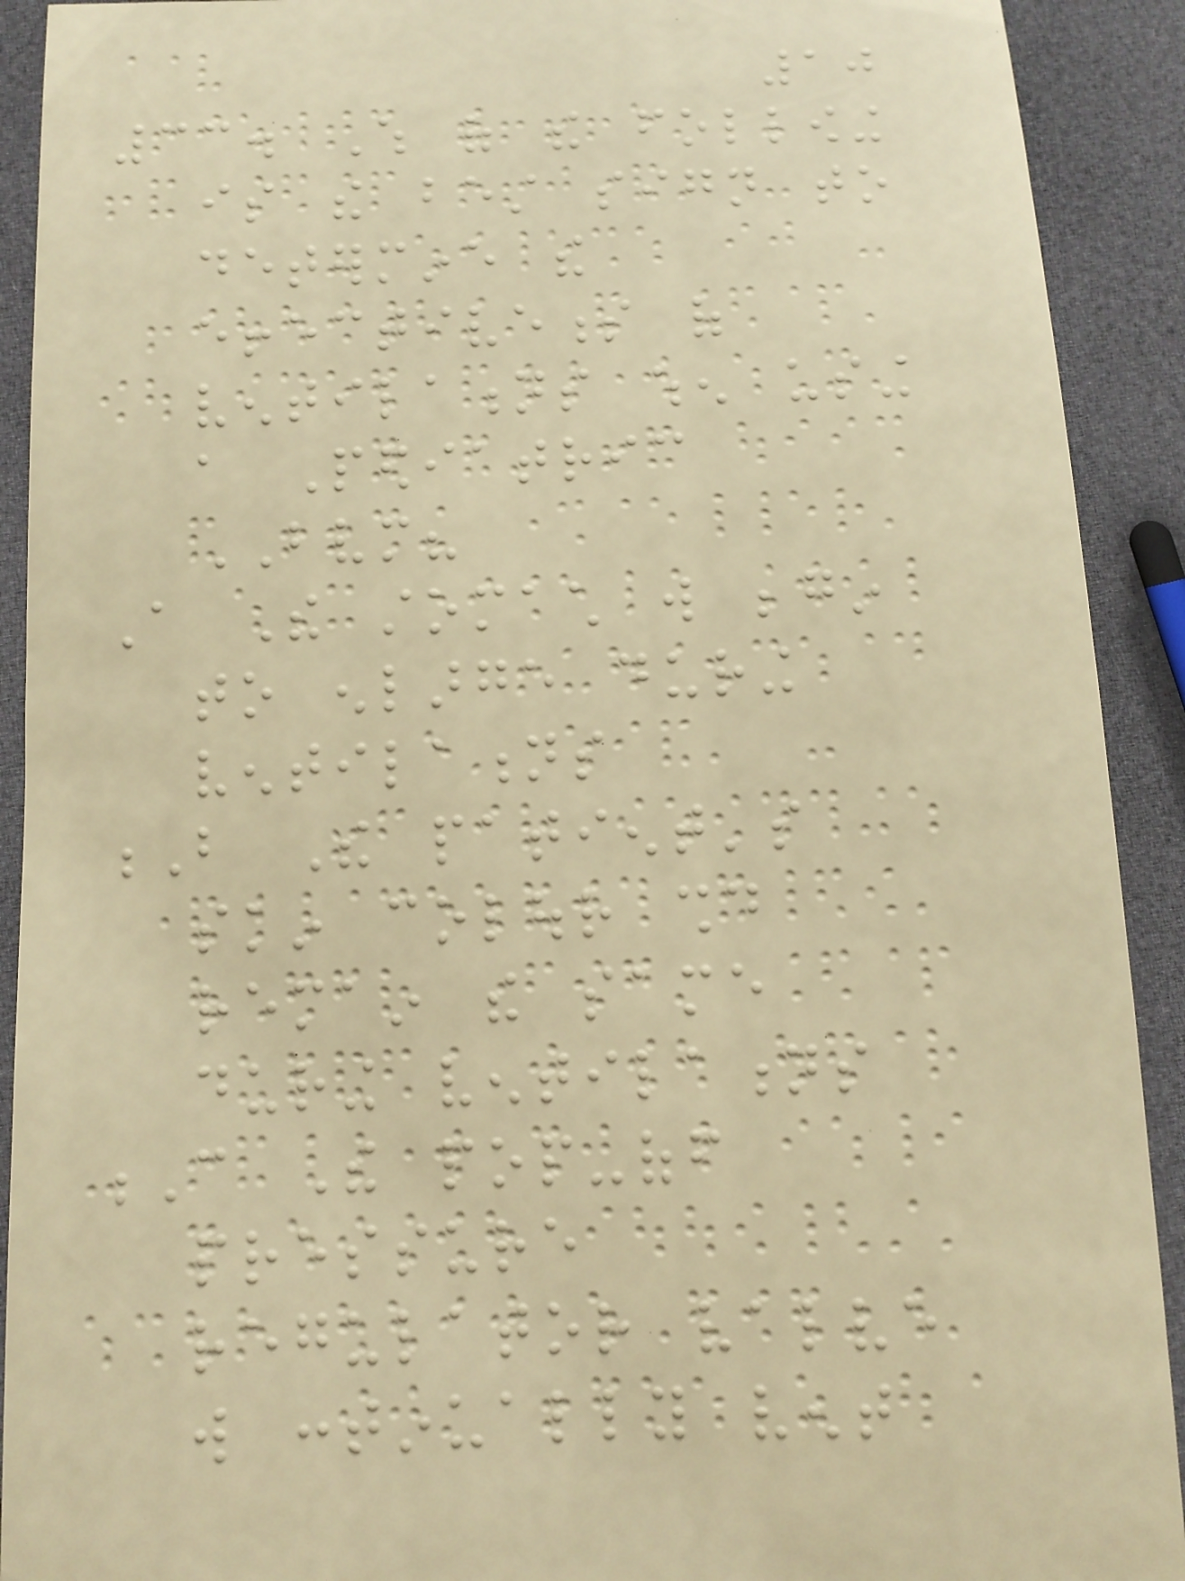10
33. Which of the following
is the best sign to
determine the
effectiveness of
ventilations when using
a Pediatric
BVM?
A The stomach will begin
to enlarge during
ventilations
B The patient's
skin colour should
remain the same
during ventilations
C The pop-off
pressure
regulator valve
will continually vent
